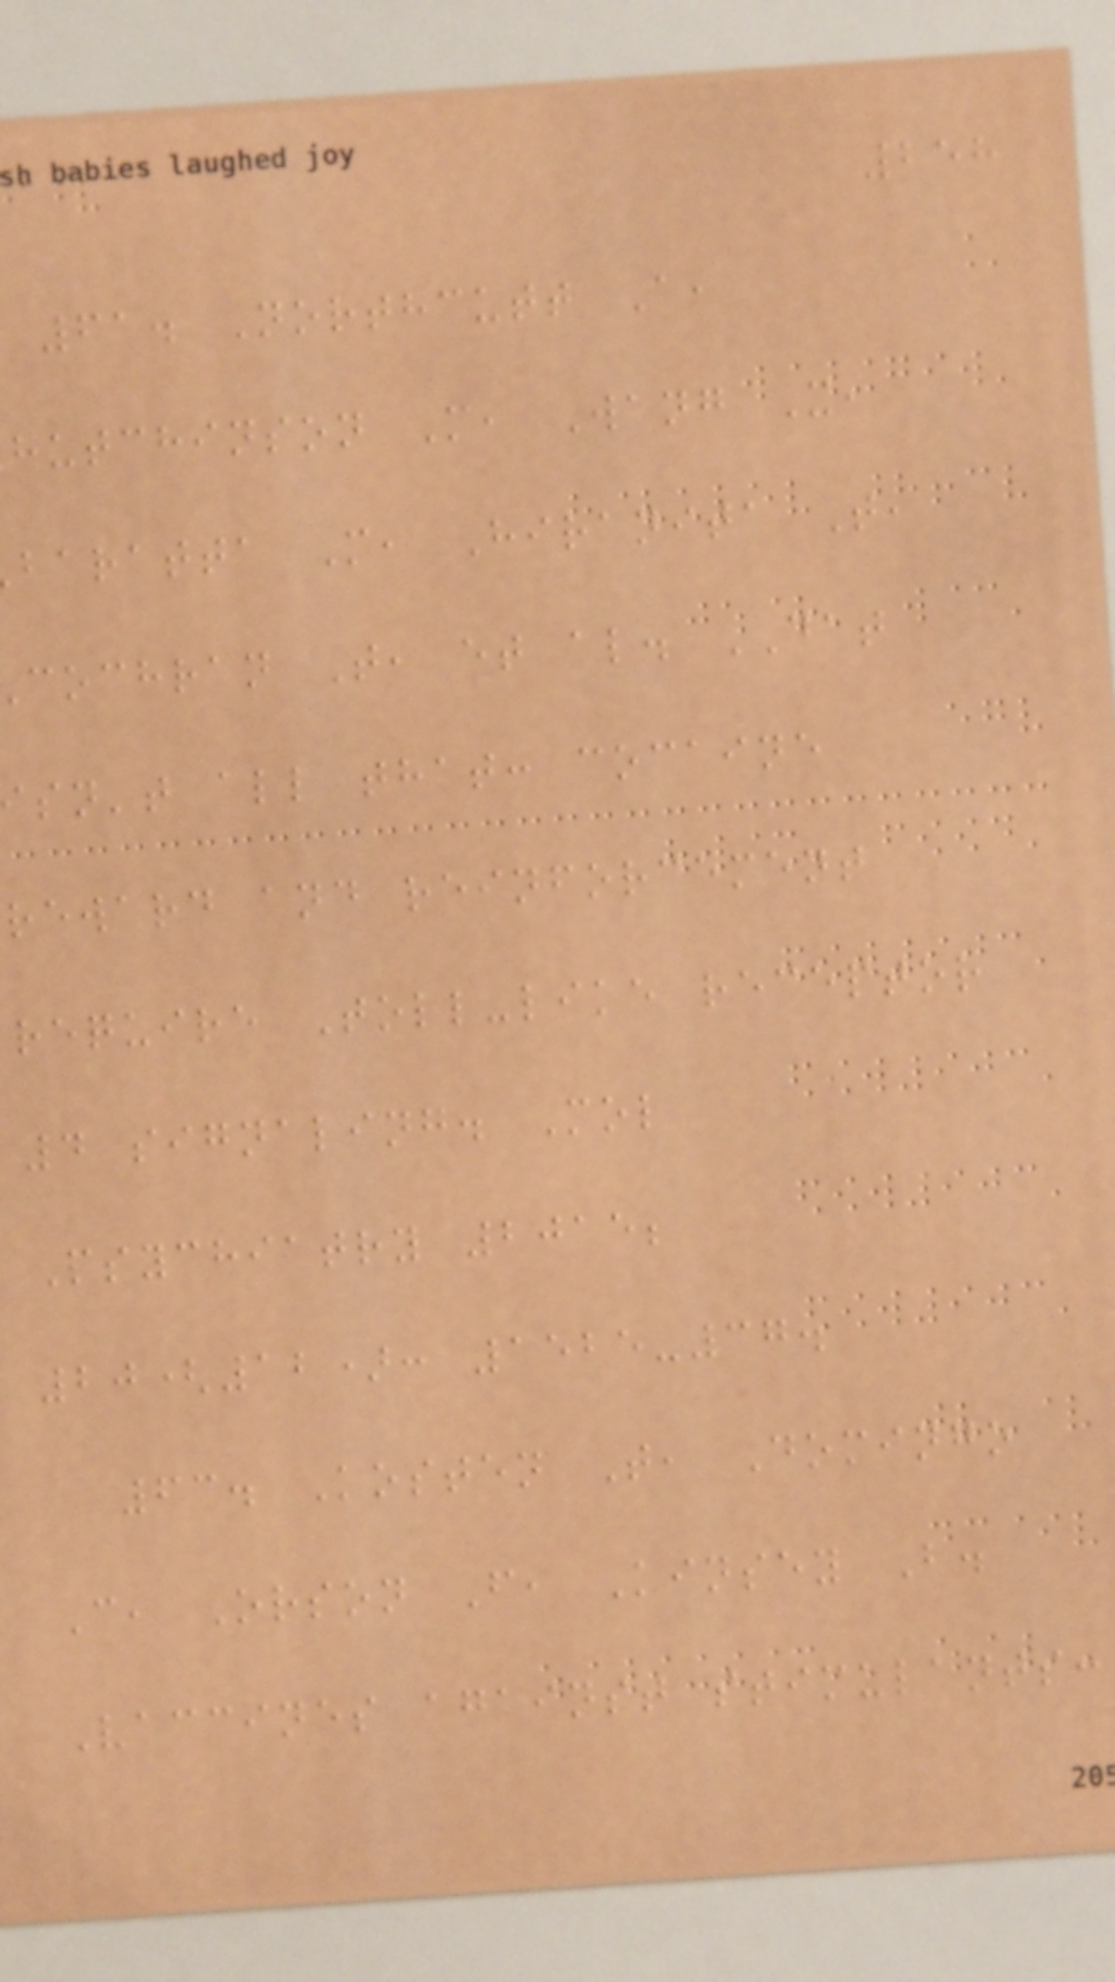258
61. Northcutt A,
hutchinson M, Wang X,
baratta M, Hiranita T,
cochran T, et al. DAT
sn't all that: cocaine
reward and reinforcement
require Toll-like receptor
4 signaling. Mol
Psychiatry 2015;
20(12): 1525-37.
63. Kosten T, Domingo
C, Orson F, Kinsey B.
Vaccines against stimulants:
